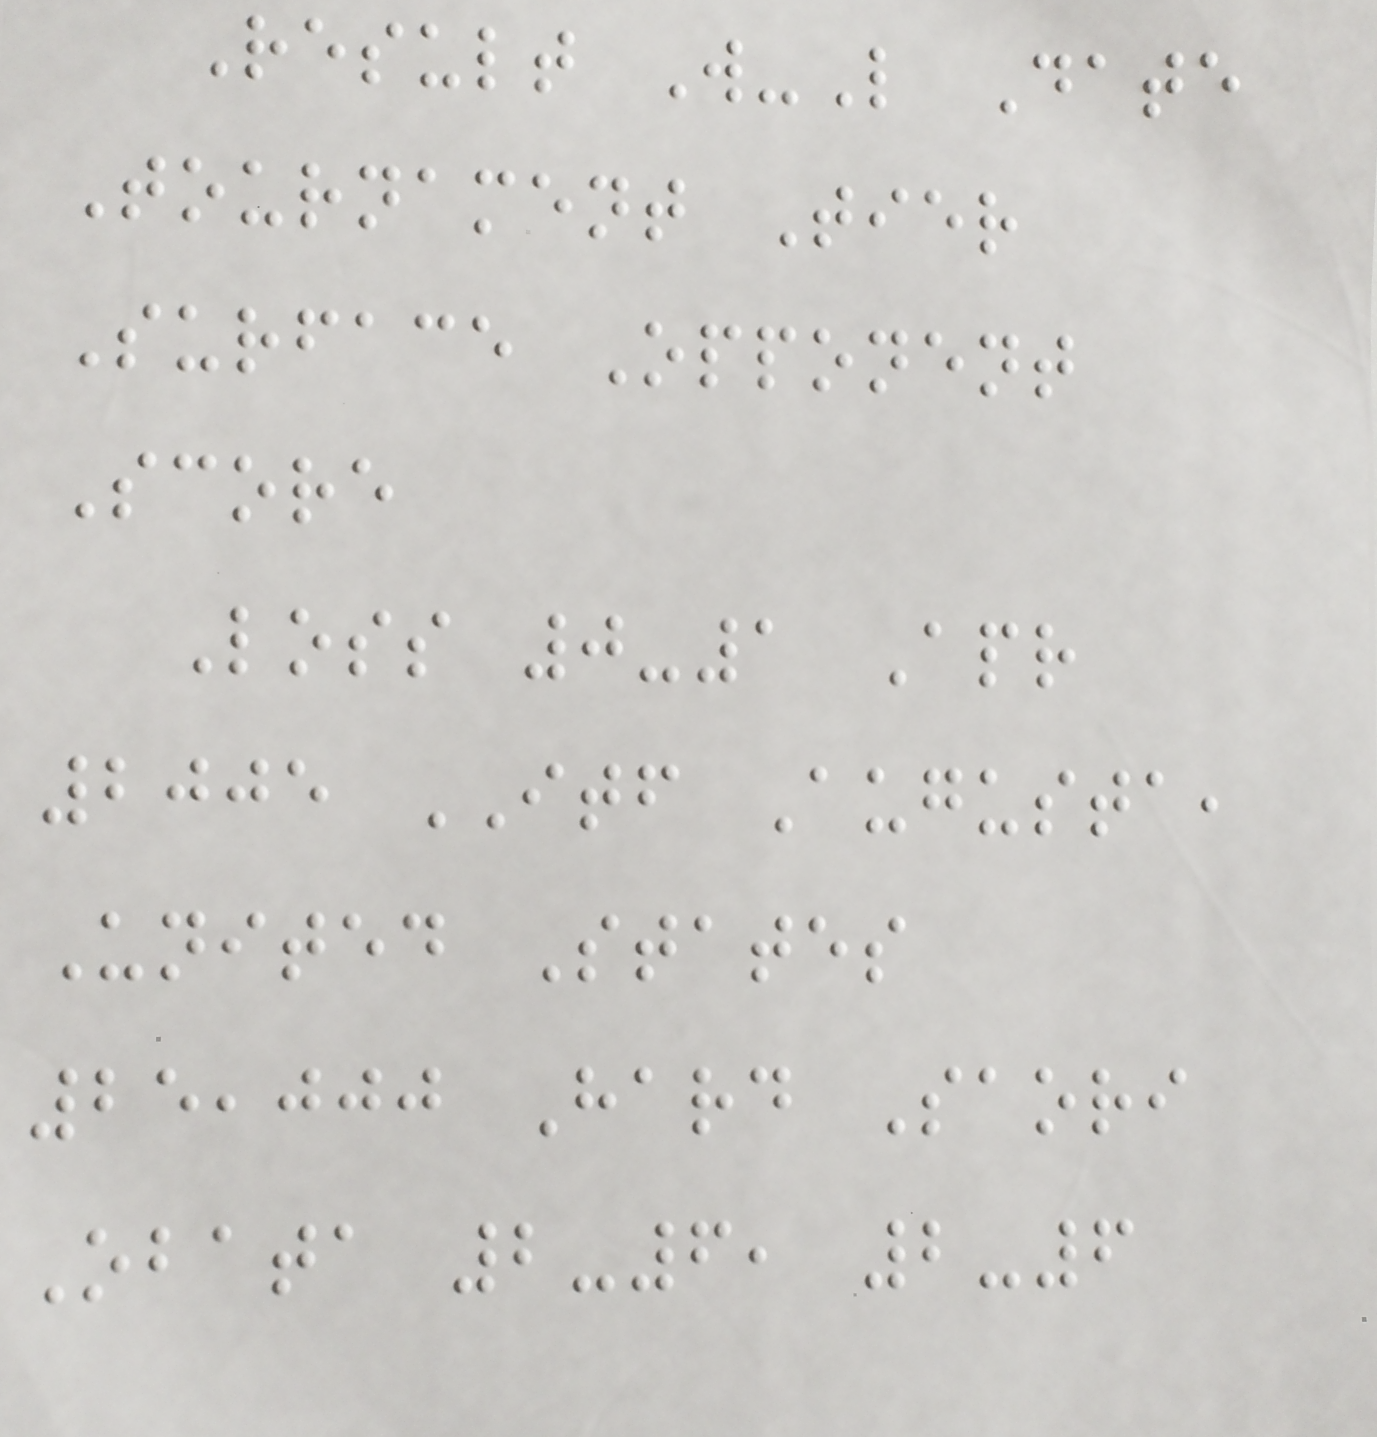Result W-L Date
Tournament Tier
Surface Opponent
Score
Loss 0-1 Apr
2005 ITF Augusta,
United States
25,000 Hard Saori
Obata 2-6, 2-6
